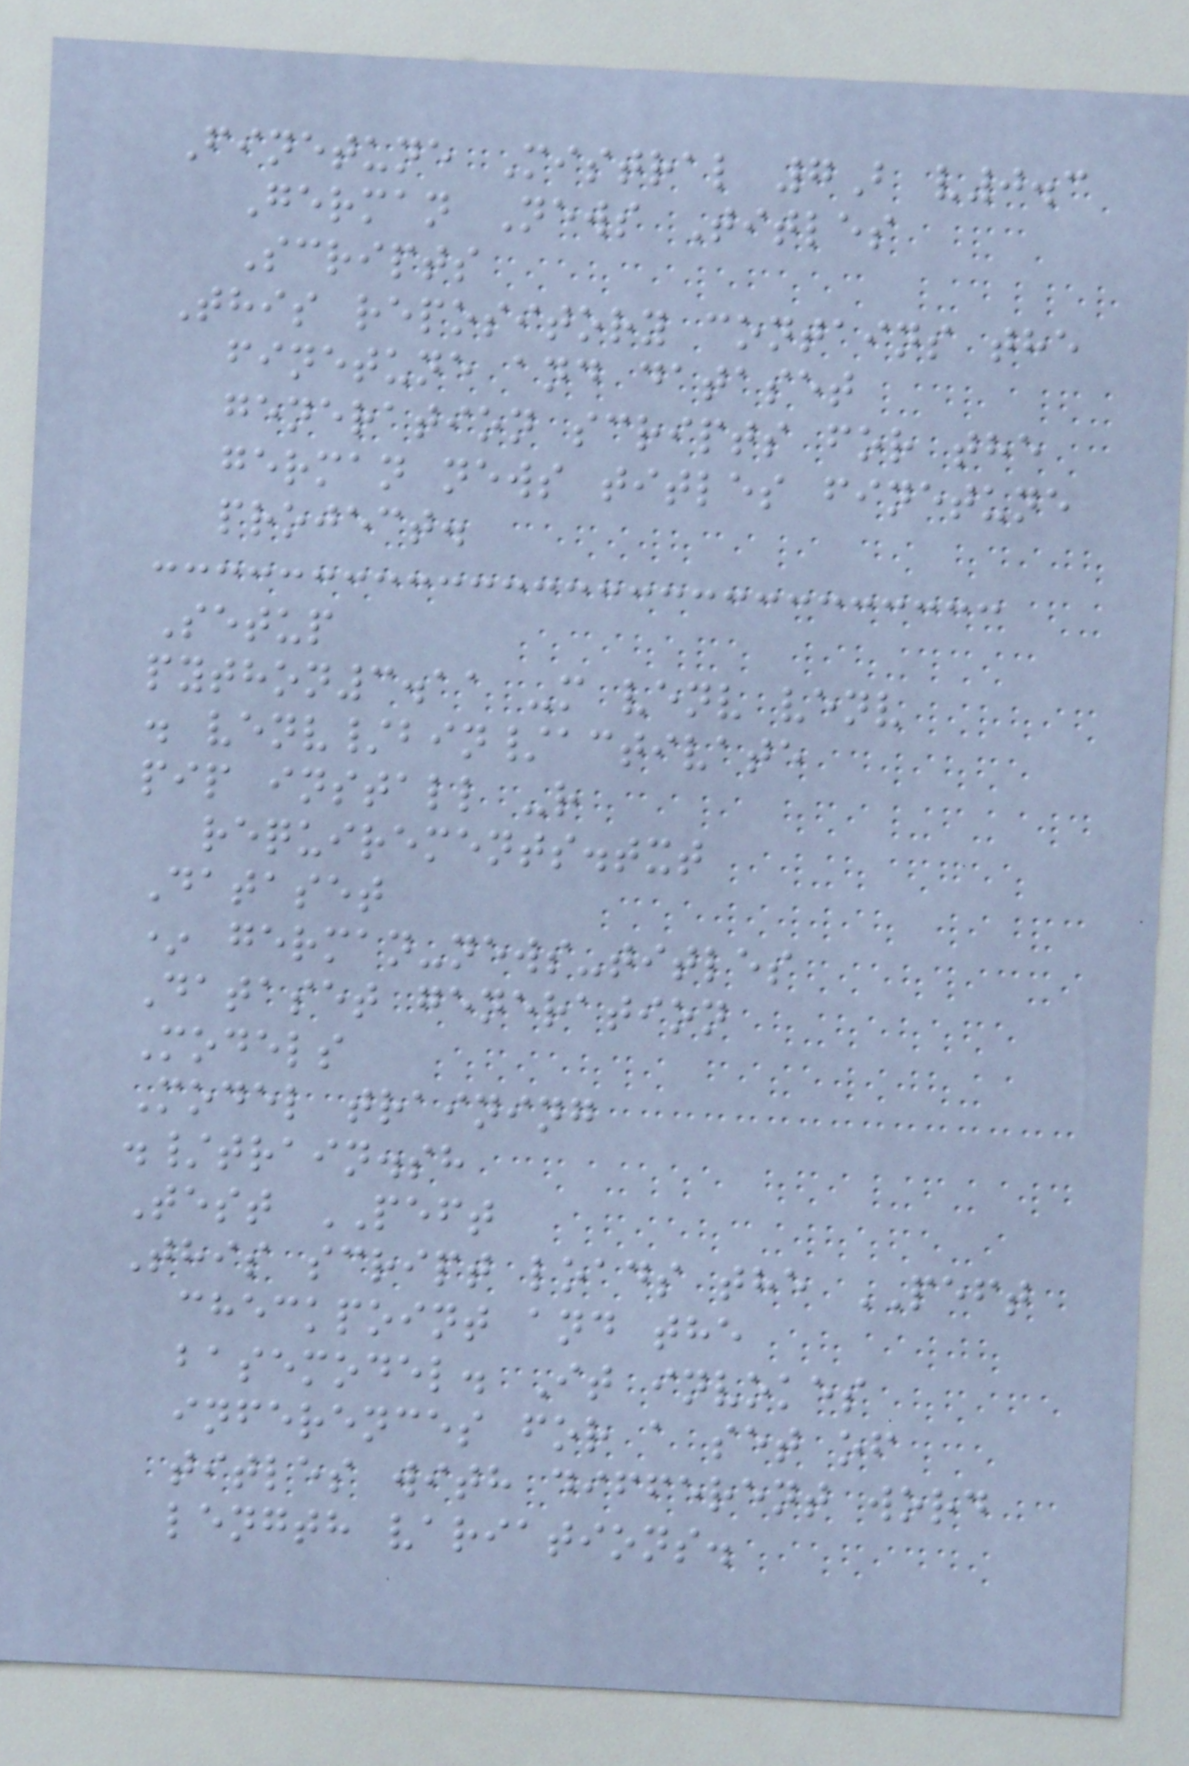Finetune Mistral 7B v0.3
German News Titles
Scripts
This repository contains the
finetune and dataset
generation scripts for the
german news titles finetune
project.
Setup
python3.11 -m venv venv
. venv/bin/activate
pip install -r
requirements.txt
Dataset
* german-news-titles
Dataset generation
Models
Model training
./train.sh
Test PEFT
This script loads the PEFT
checkpoint and the
basemodel. It invokes
inferences for a set of
titles with different word
length variations.
